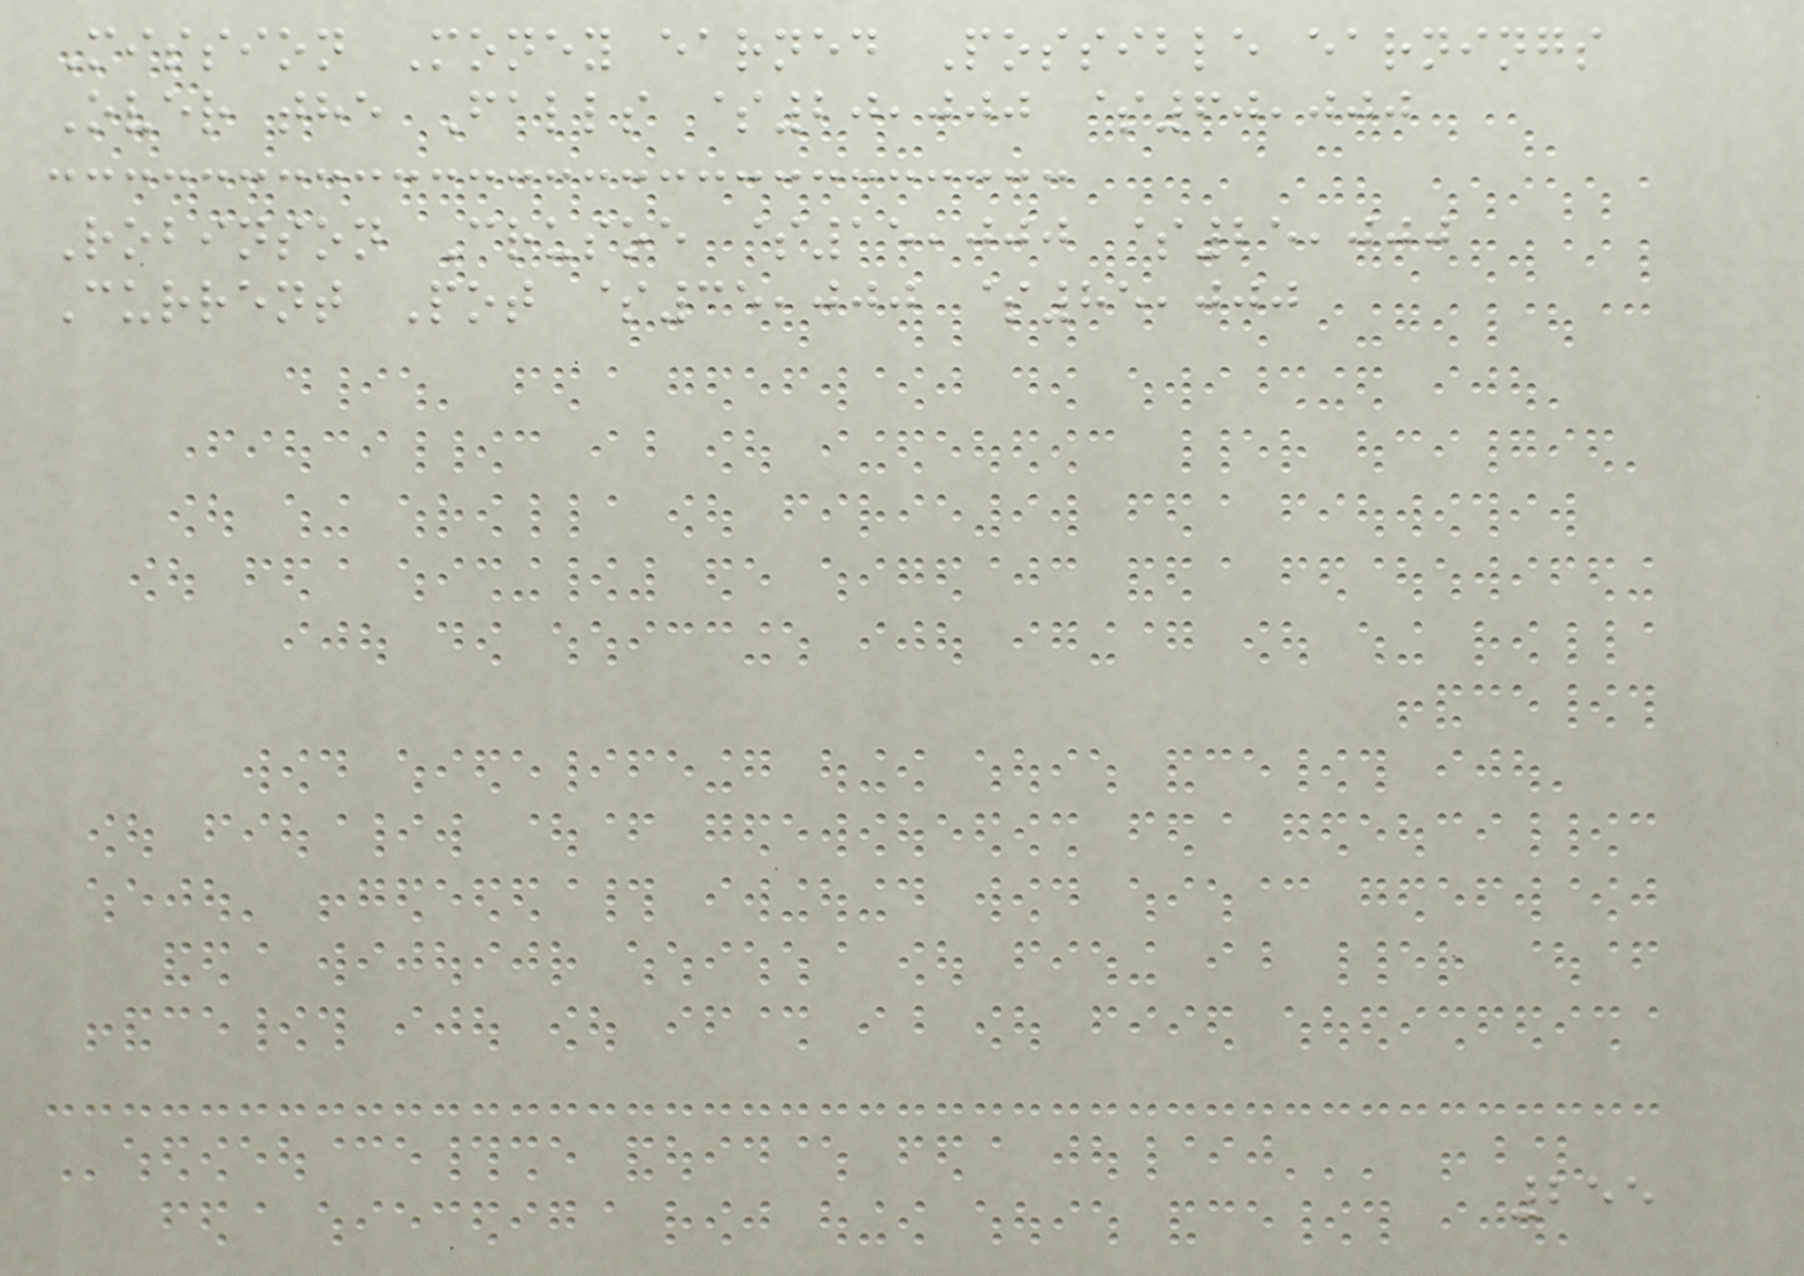Mission Money earned Possible earnings
Over the Falls $20,000 $60,000
Robinson Crusoe $15,000 $25,000
Current Pot $35,000 $85,000
255
